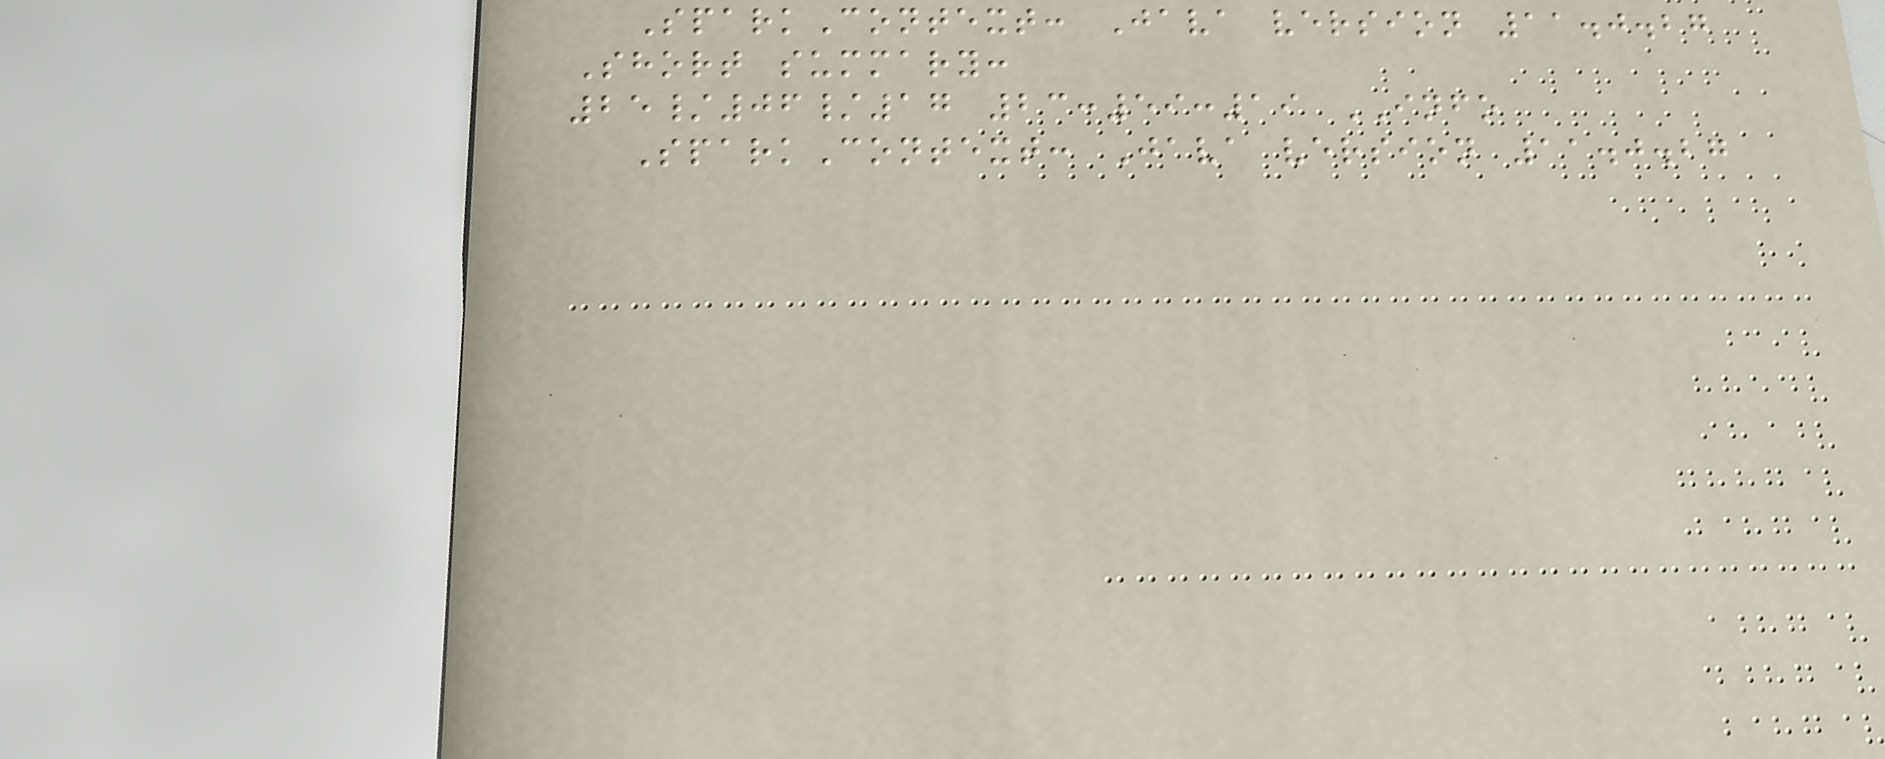SparkContext: Java version 11.0.27
Short summary:
25/06/17 23:59:19 INFO
SparkContext: Java version 11.0.27
